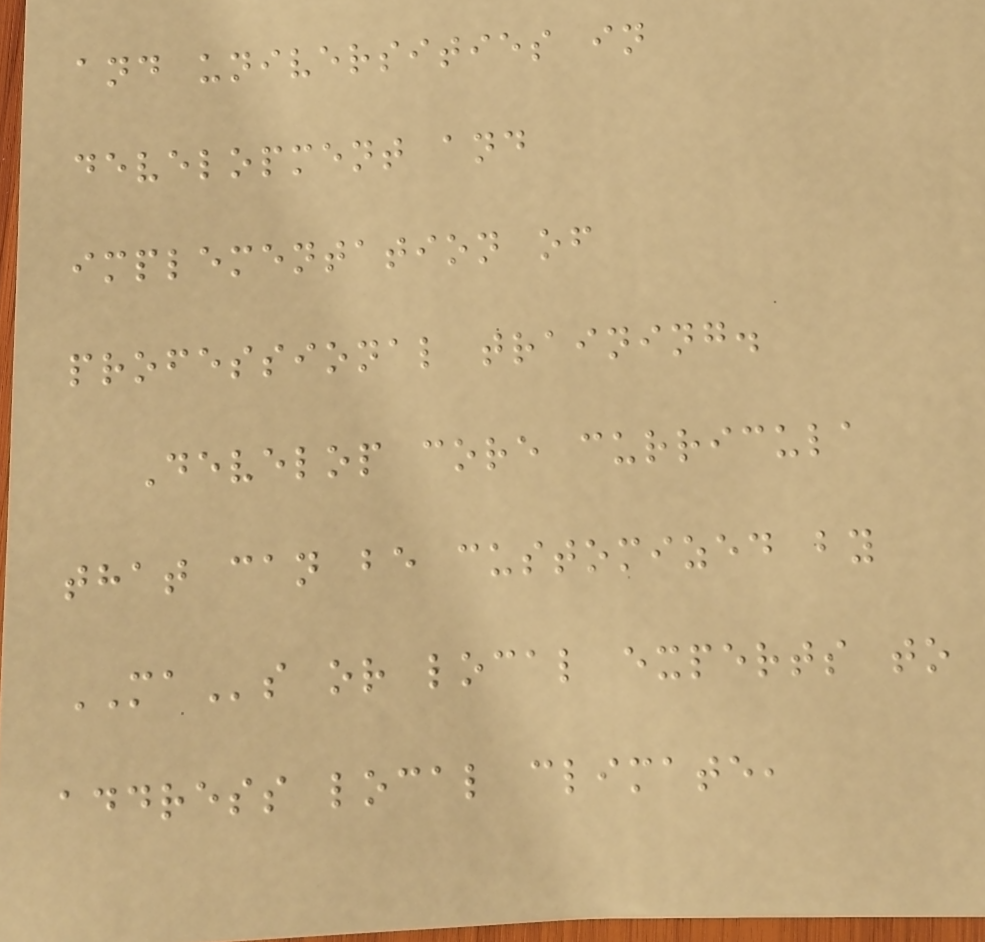and universities in
development and
implementation of
professional training.
Develop core curricula
that can be customized by
MAs or local experts to
address local climate,
